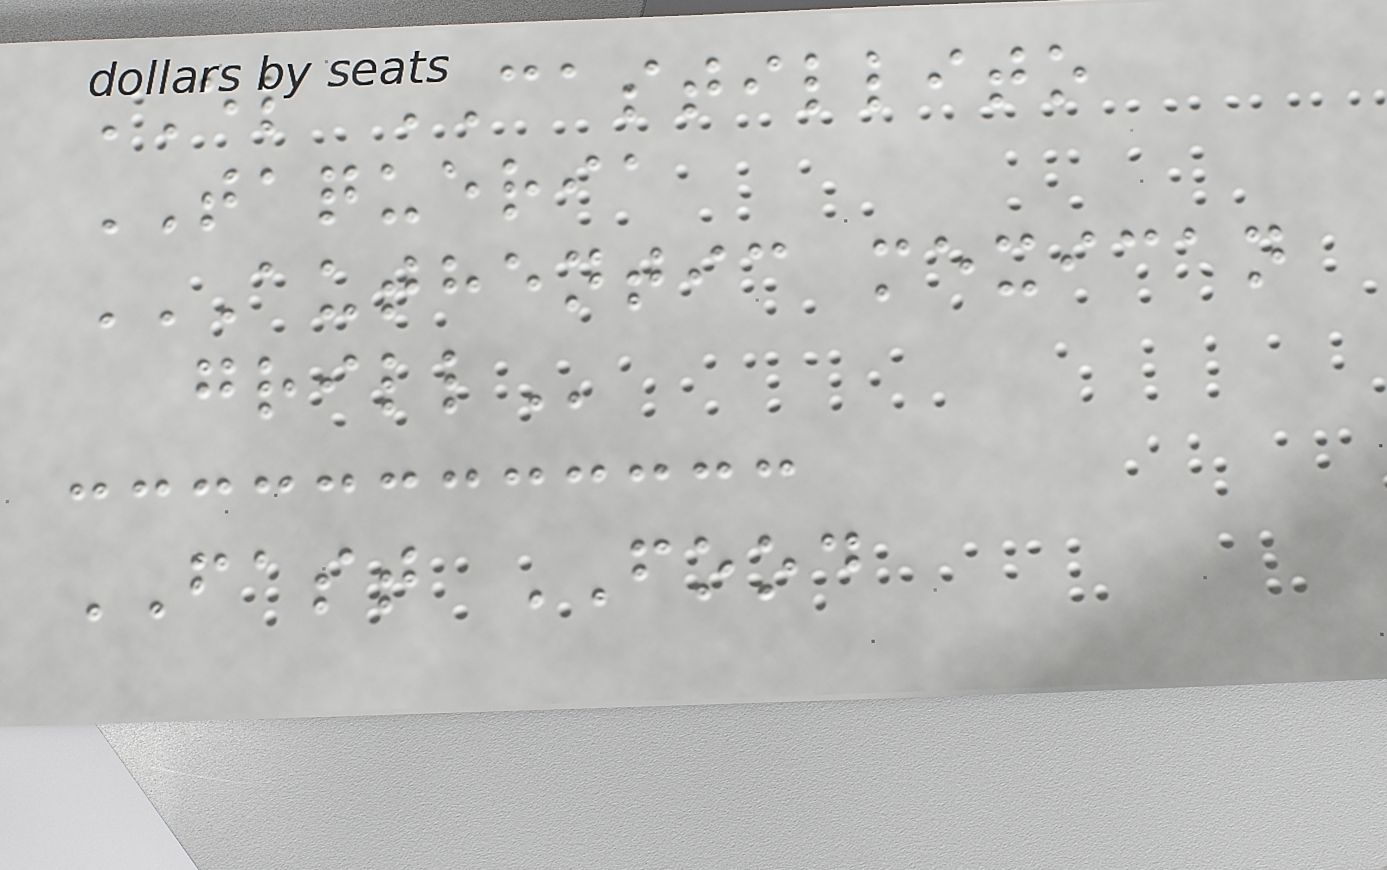EL CASTILLITO
TAQUERIA
AUTHENTIC MEXICAN
GRILL
FAST FOOD
